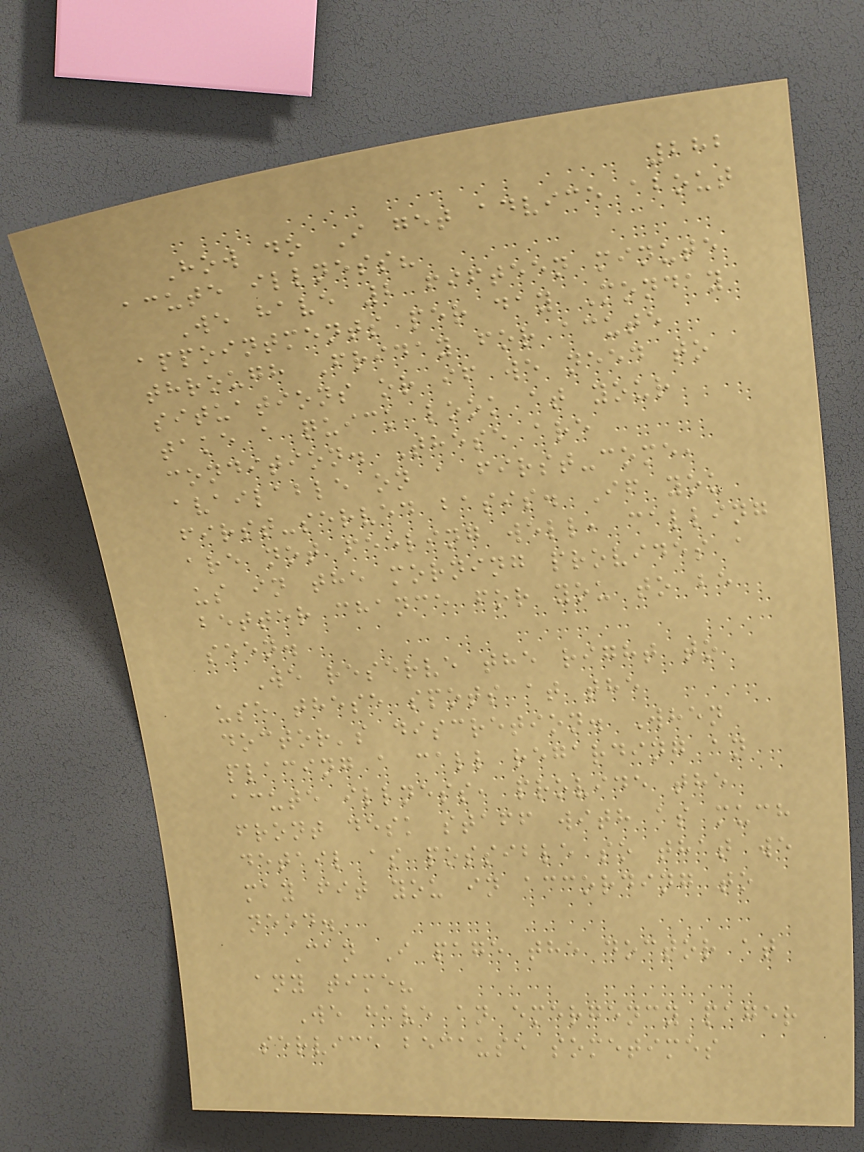282
How do I get advice about
acute illness?
We have 2 fifteen minute
appointments per day Monday
through Friday for acute
situations or if we need to
take a quick look at your
condition. These are
available on a first-come,
first-served basis. If you
are not feeling well, calling
us in the morning provides a
better chance for you to be
seen.
We reserve the right to
use these spots at the
doctor's discretion. When
placing a call regarding an
acute illness, provide the
front desk staff with as much
detail as possible so that we
may fit you in according to
need.
Can I page the doctor at
any time?
We have an emergency pager
service because sometimes
